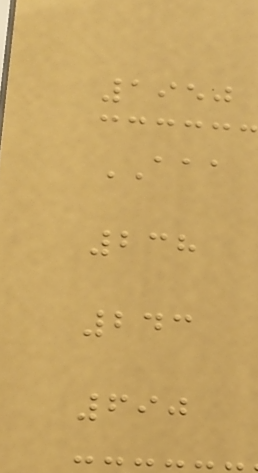1950
AAA
238
243
690
